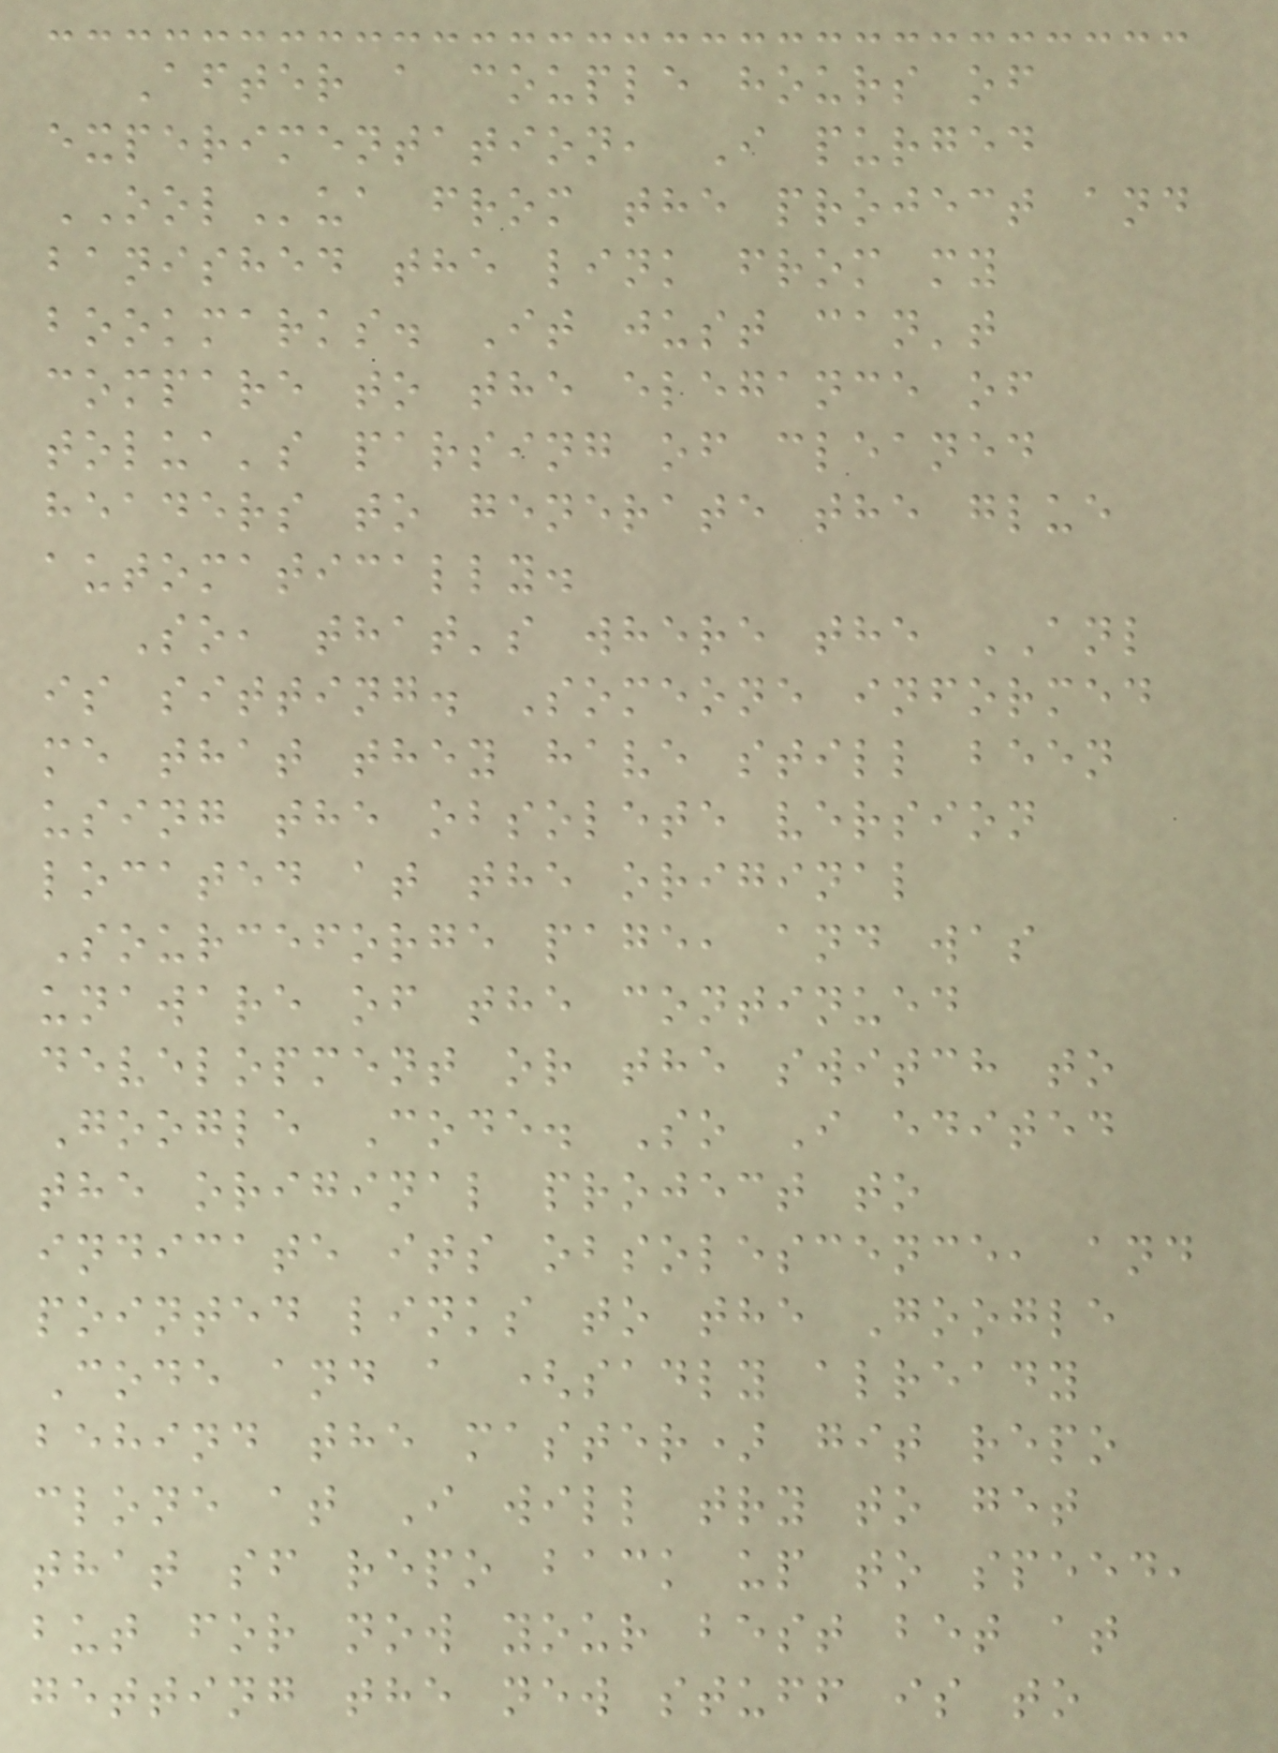After a couple hours of
experimentation, I purged
OOLua from the project and
banished the link from my
bookmarks. It just can't
compare to the elegance of
tolua's parsing of cleaned
headers to generate the glue
automatically.
So, that's where the ANL
is sitting. Someone informed
me that they have still been
using the obsolete version
located at the original
Sourceforge page, and was
unaware of the continued
development or the switch to
Google Code. So I edited
the original project to
indicate its obsolescence, and
pointed links to the Google
Code and a (sadly already
behind the master) git repo
clone at I will try to get
that sf repo back up to speed,
but for now your best bet at
getting the new stuff is to
